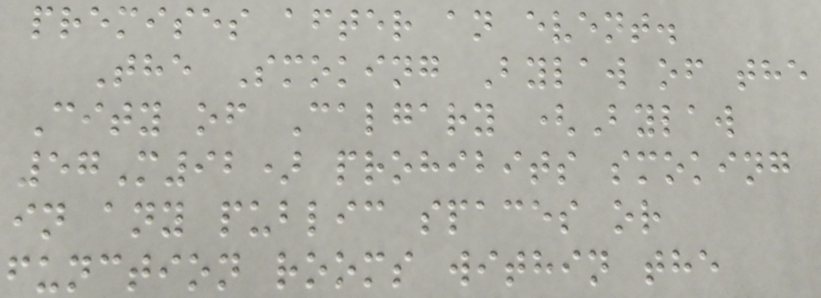premises after an event.
The Smoking Bylaw of the
City of Calgary (Bylaw
57M92) prohibits smoking
in any public spaces or
function rooms within the
